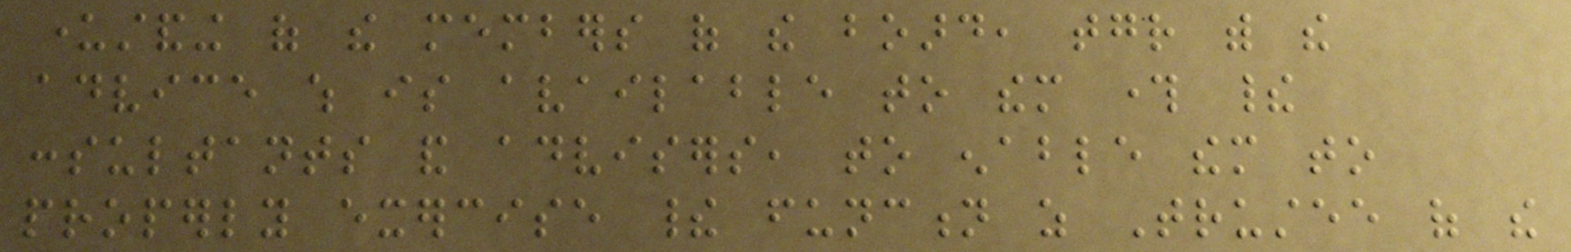understanding of the members of the board, together with the
advice which is available to them through their
consultants and advisers, to enable them to
properly exercise their function as Trustee of the
